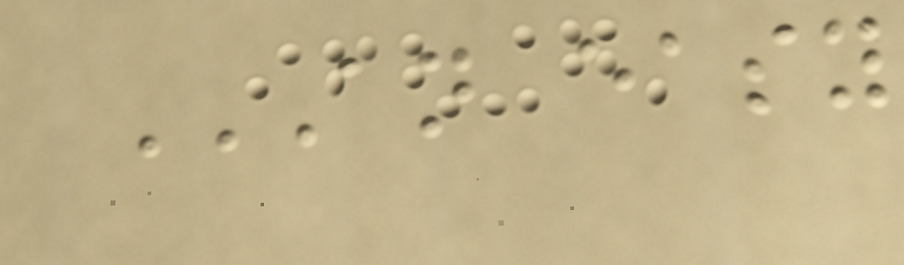AN EASY
